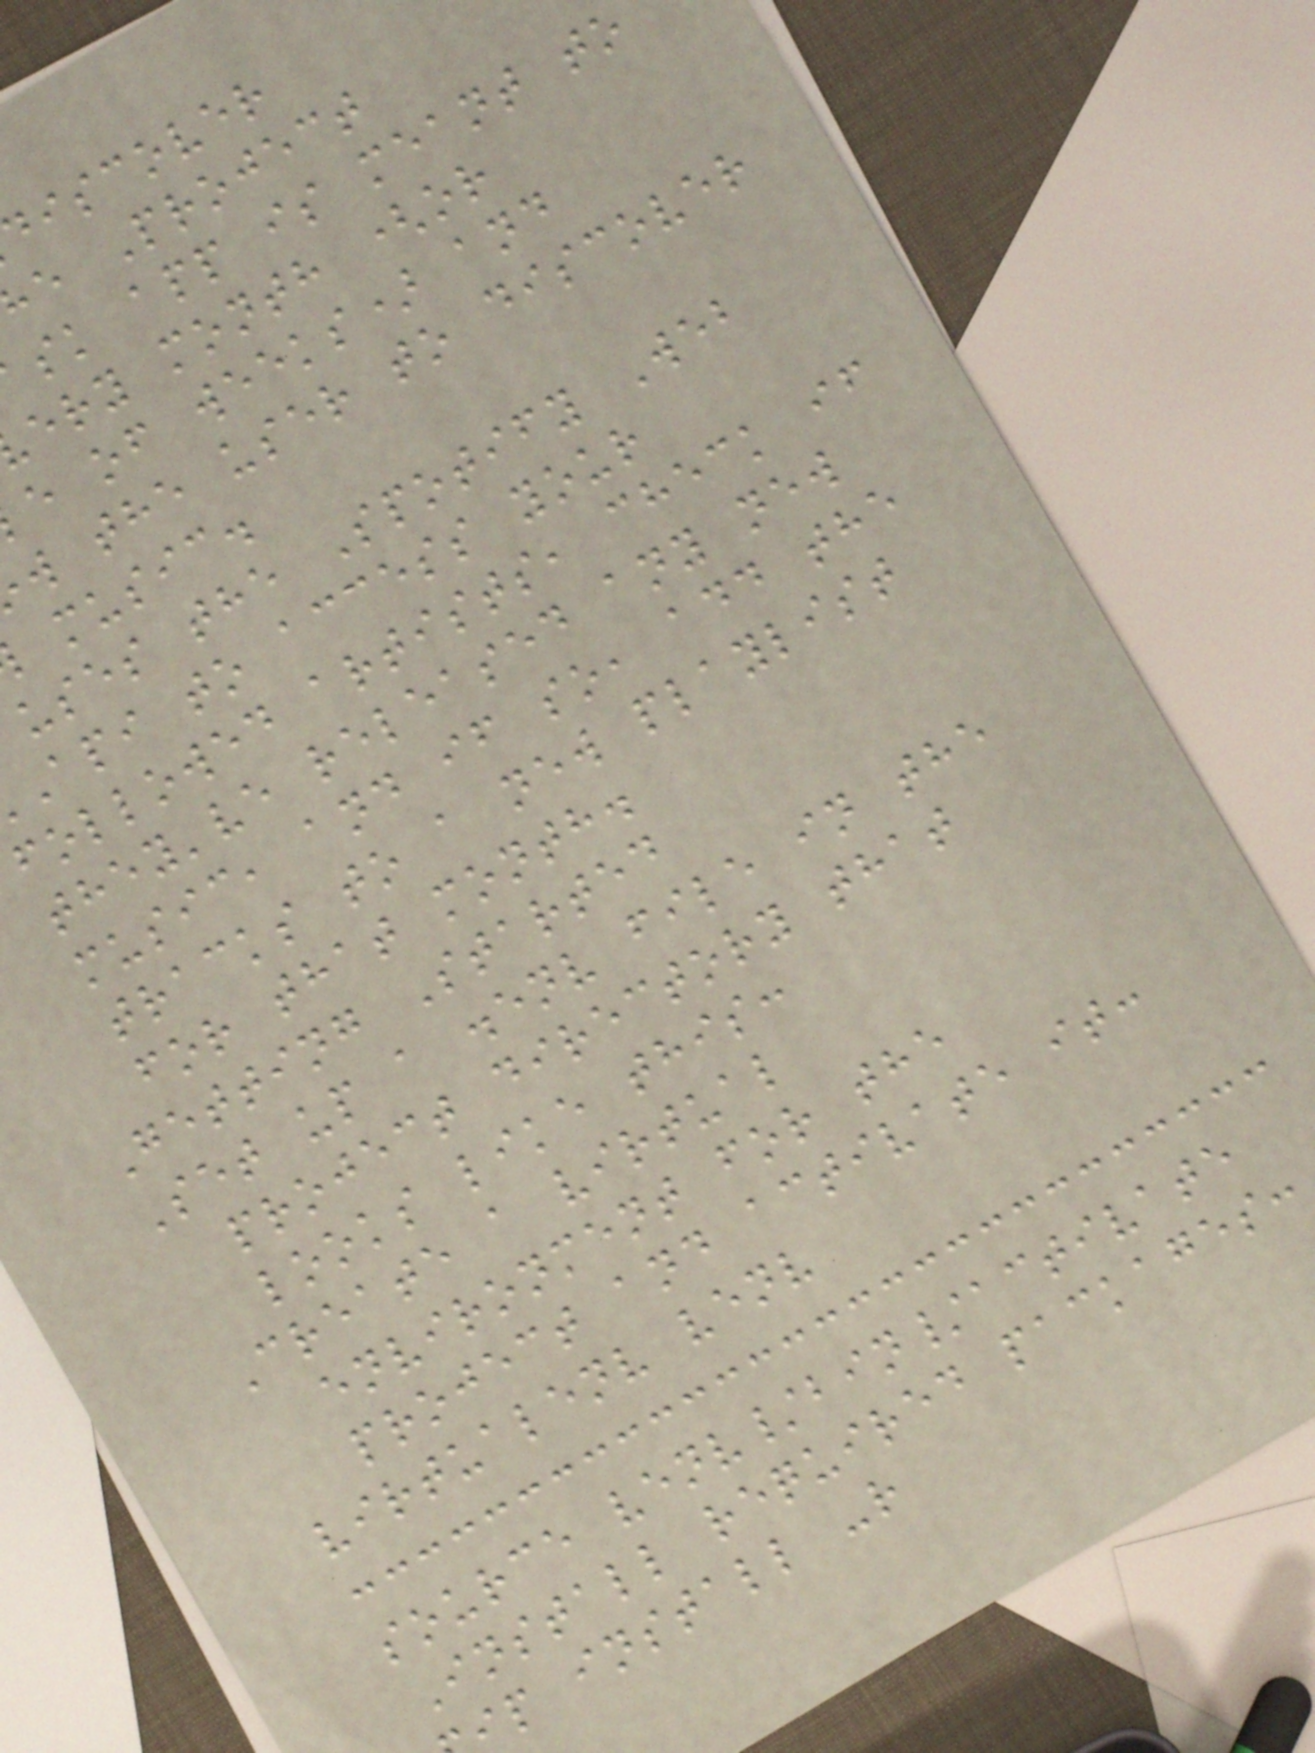iscover
e Project
sk app is meant to
ery month (or
e of weeks) and
w the user to discover
music.
uses the Spotify Web
api to access your
followed artists, check if
they've released any new
music, and if so, add the
tracks to a new playlist
for that month.
Getting Started
Set up a .env file in the
project directory that
looks like this:
Create a virtual
environment for the
project and activate it:
virtualenv venv
source venv/bin/activate
Install required packages:
ip install -r
